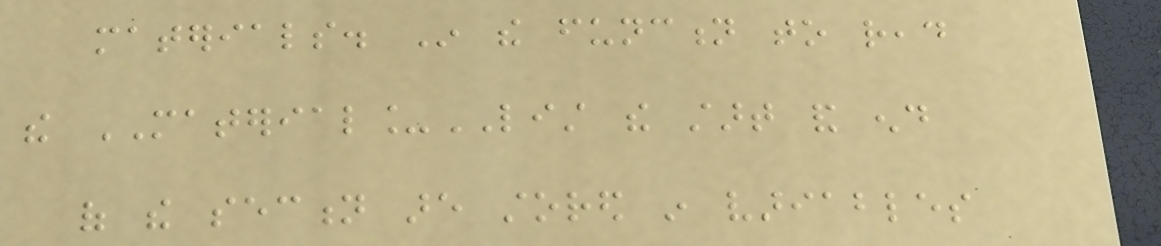materials. In the function to read
the MATERIAL_LIST the start and end
of the section are stored in variables
